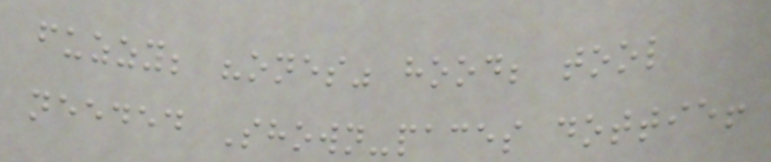fuzzy; "ones" hood; tool
needed Shown-paces dottie!
